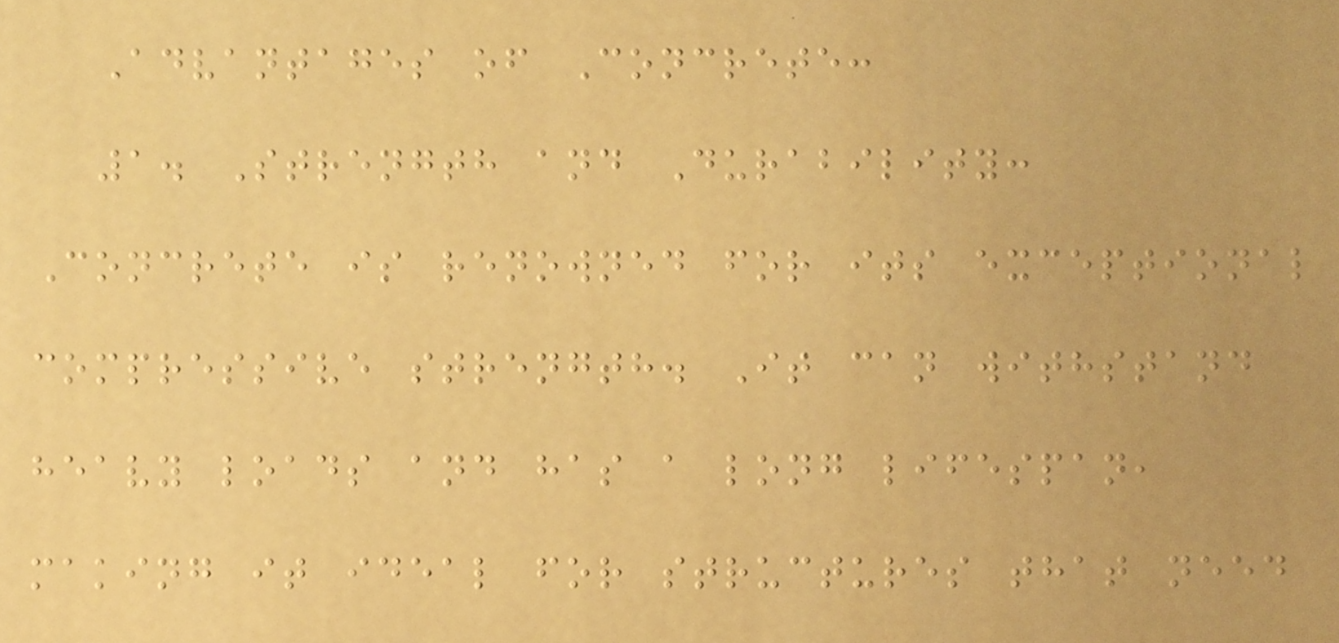Advantages of Concrete:
1. Strength and Durability:
Concrete is renowned for its exceptional
compressive strength. It can withstand
heavy loads and has a long lifespan,
making it ideal for structures that need
